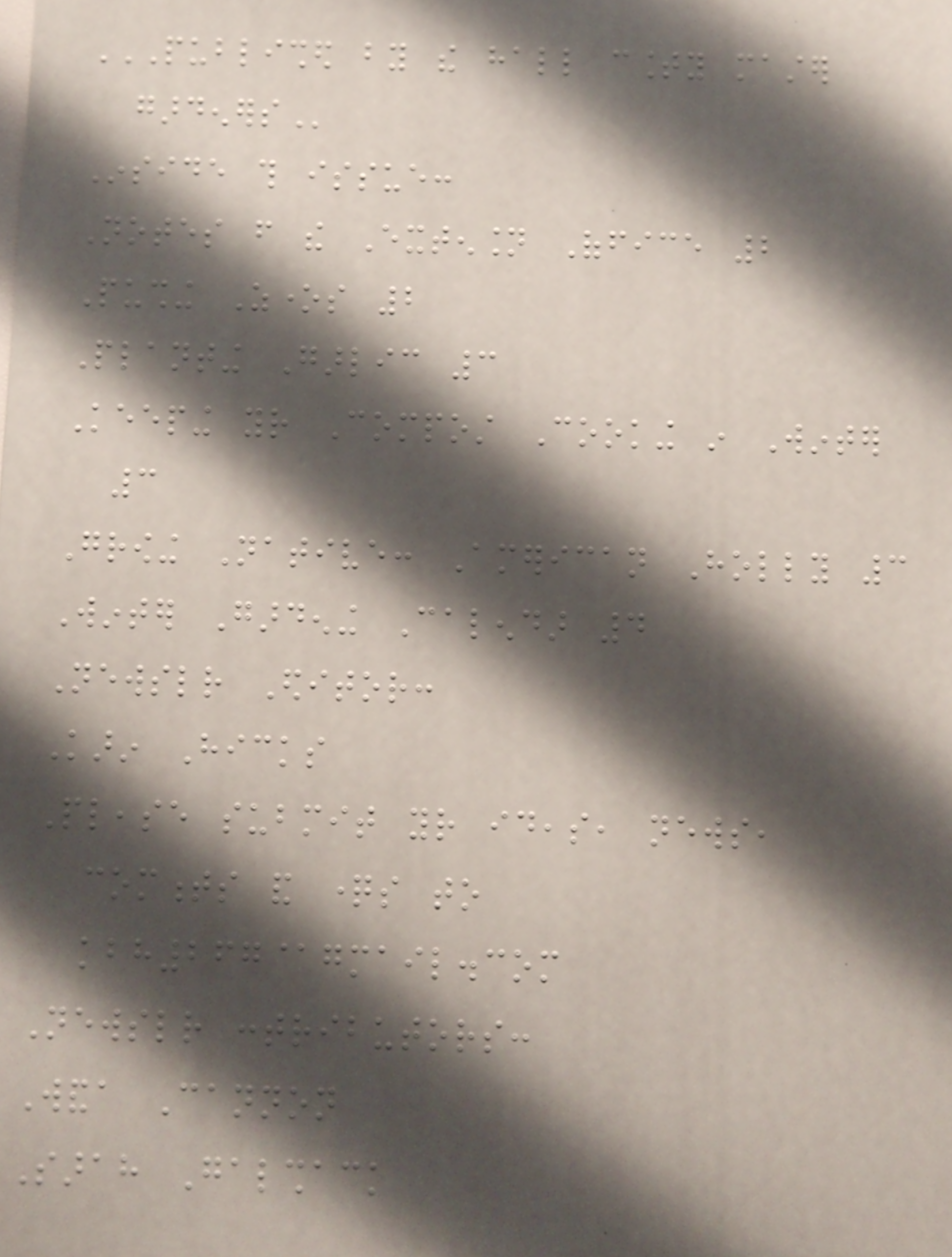PUBLISHED BY THE HALL COUNTY MASTER
GARDENERS
Inside this issue:
Notes from the Extension Office 2
Pushing Zones 2
Planting Garlic 3
Keeping your Compost Cooking in Winter
3
Growing Native: American Holly 3
Winter Gardening Calendar 4
Newsletter Editor:
Karin Hicks
Please submit your ideas, news,
comments and questions to
kbh267@gmail.com
Newsletter contributors:
Wanda Cannon
Sarah Galshack
